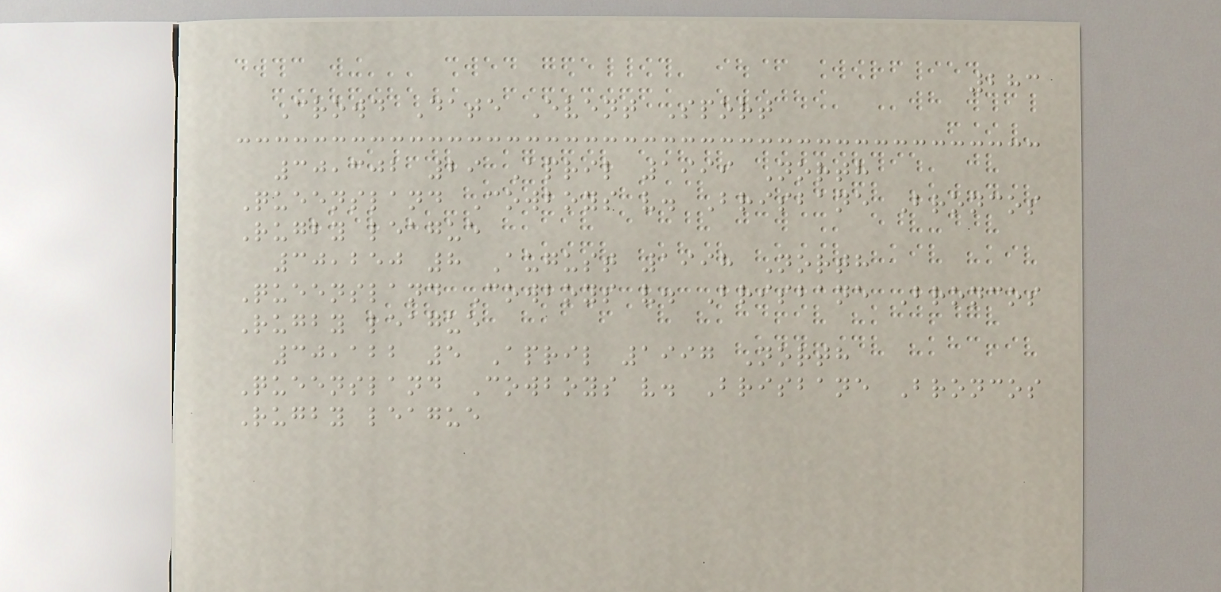283
Crowd Date Event Sport
30,302 29 April 1999 North
Queensland Cowboys v. Brisbane Broncos
Rugby league
30,250 8 August 1998 North
Queensland Cowboys v. Brisbane Broncos
Rugby league
30,122 5 April 1997 North
Queensland Cowboys v. Brisbane Broncos
Rugby league
